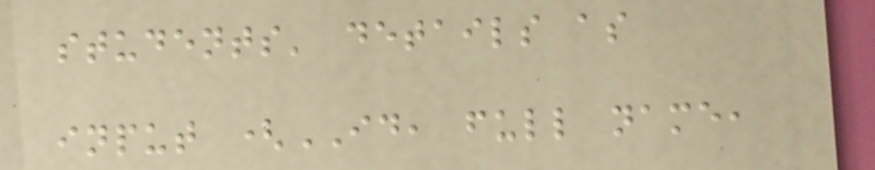students' details as
input (ID, full name,
